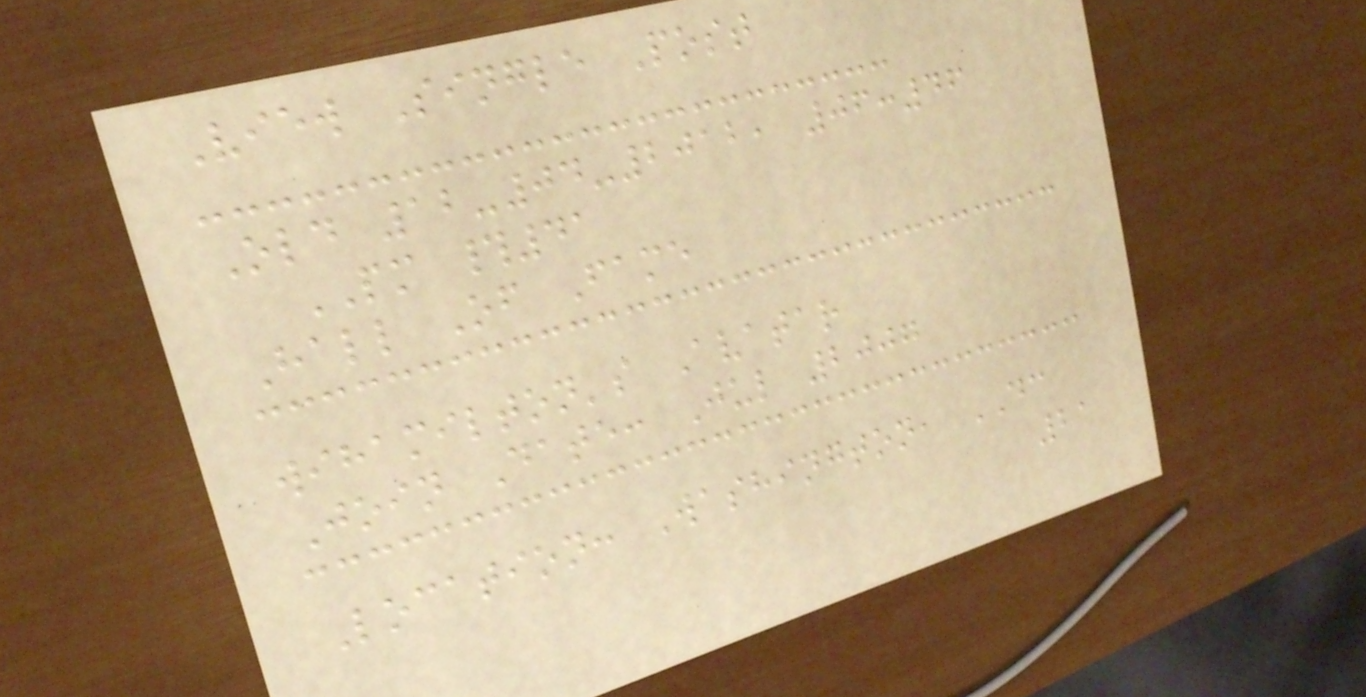View Single Post
Old 12-04-2012, 06:46
PM #41
Hall Of Fame
wihamilton's Avatar
Join Date: Jul 2007
Location: Washington, DC
21
